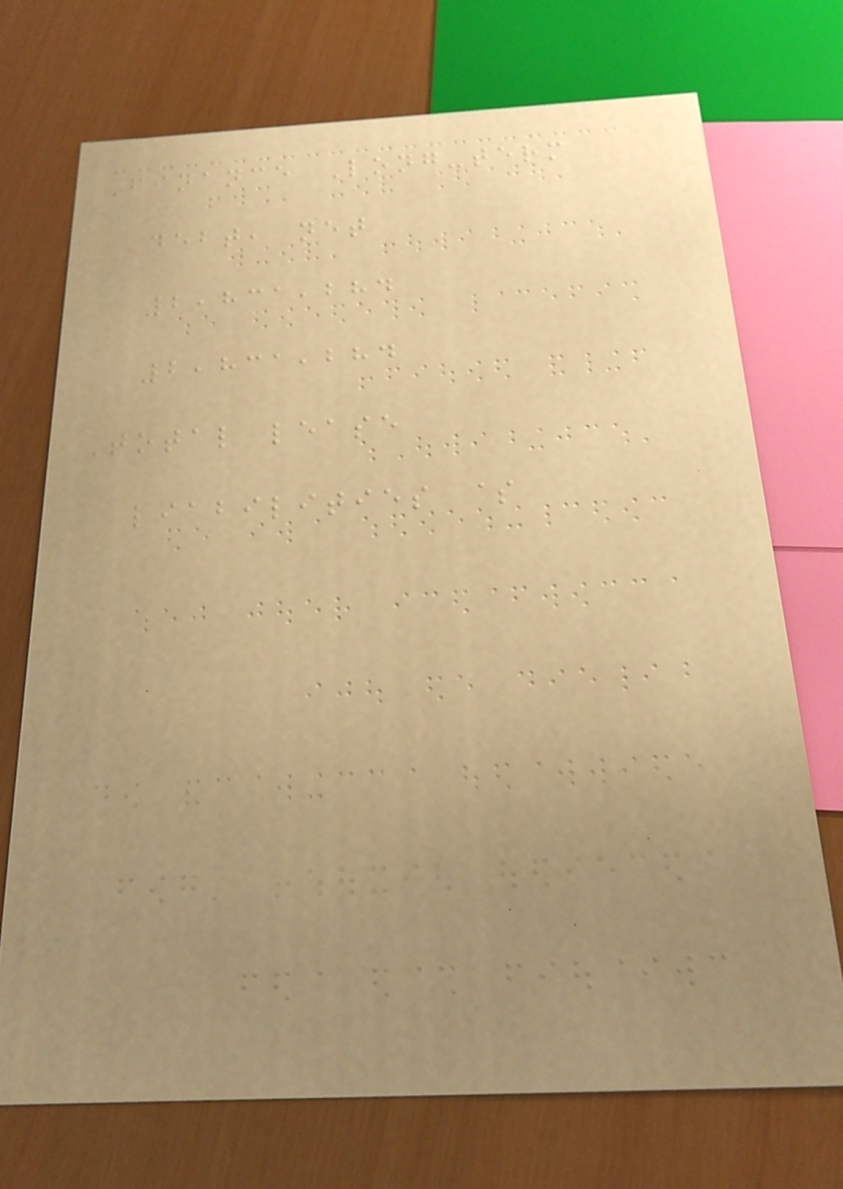Finance Long-term
debt, net
2,831,284
2,831,284
Total lease
liabilities $
